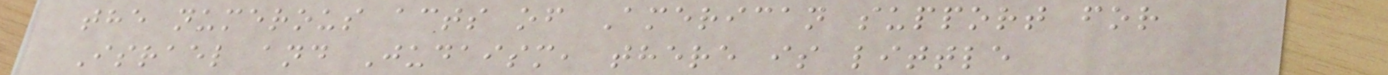the numerous acts of American support for
Israel and Judaism, there is little
